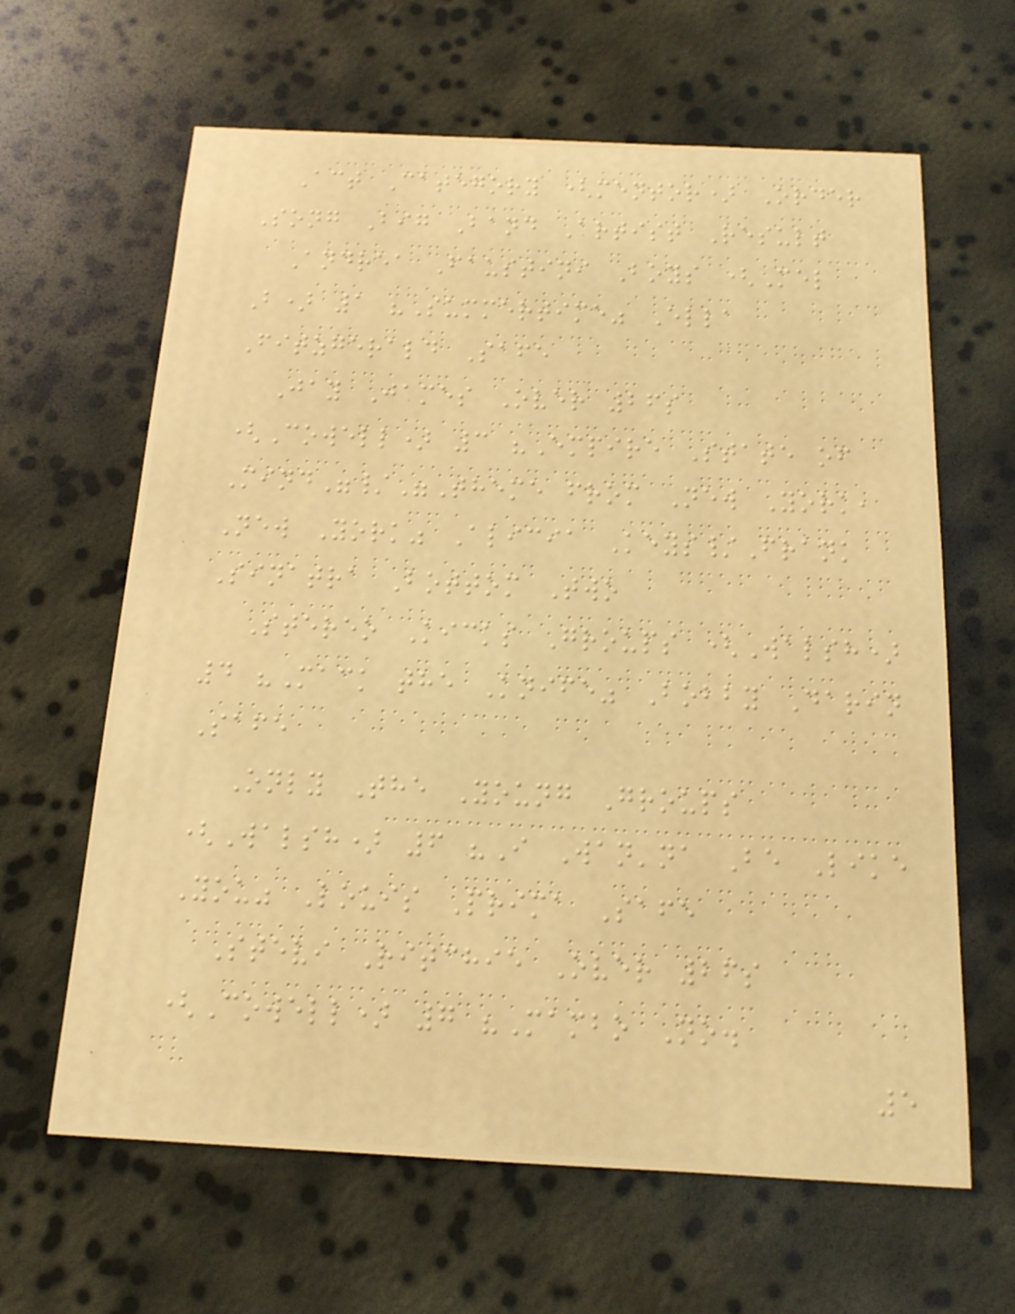Act Category (mentor) Order
Song Big Band Artist Result
Andrea Faustini Boys (Mel
B) 1 "Summertime" Ella
Fitzgerald Safe
Jay James Over 26s
(Cowell) 3 "Empire State of
Mind"/"Theme from New York,
New York" Alicia Keys/Frank
Sinatra Bottom Two
Stereo Kicks Groups (Walsh)
4 "Mack the Knife" Bobby Darin
Safe
Only The Young Groups
(Walsh) 6 "I Wan'na Be Like
You" Louis Prima Safe
Stevi Ritchie Over 26s
(Cowell) 7 "Mambo No.
5
